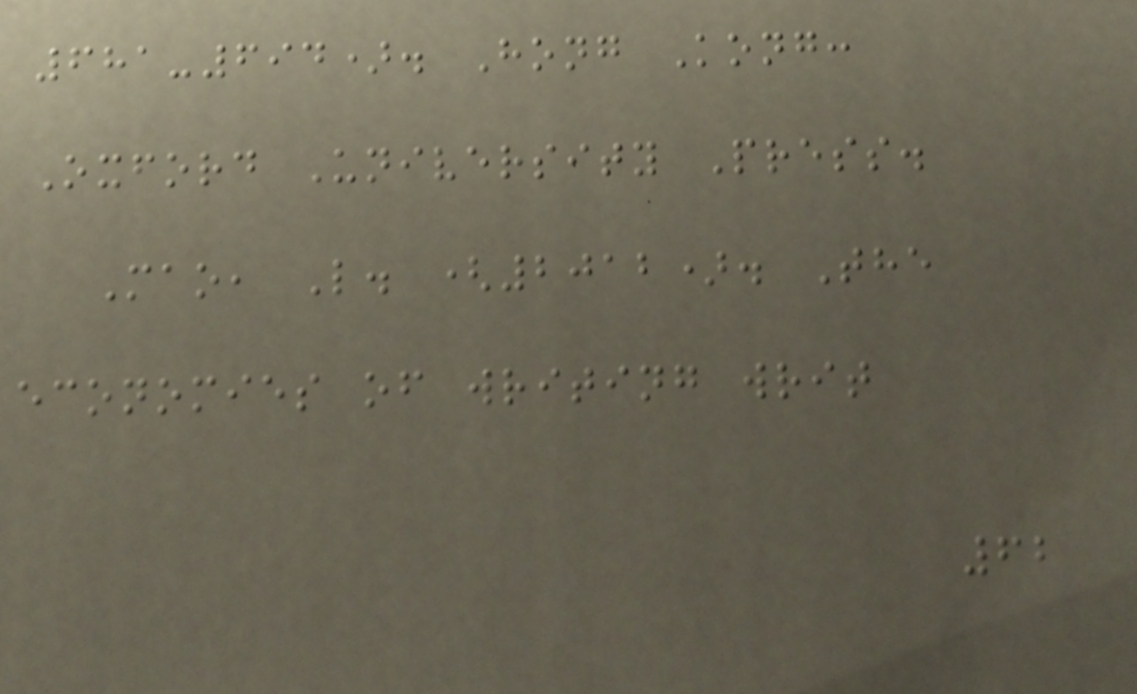681-694). Hong Kong:
Oxford University Press.
Mao, L. (2012). The
economies of writing writ
62
